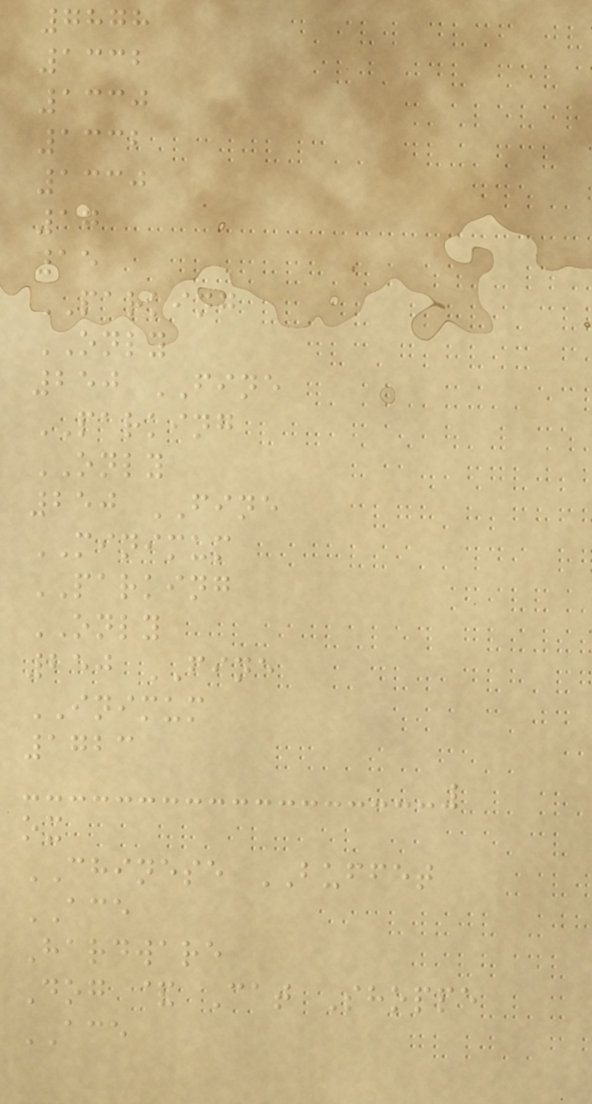7878
1332
1330
1332
1330
17
15
PARKING
ONLY
250 FINE
PARKING
ONLY
250 FINE
MINIMUM
PARKING
ONLY
250 FINE
INIMUM
1723
ox
CHINESE BUFFET
ACE
Hardware
Dog & Cat Shoppe
ACE
